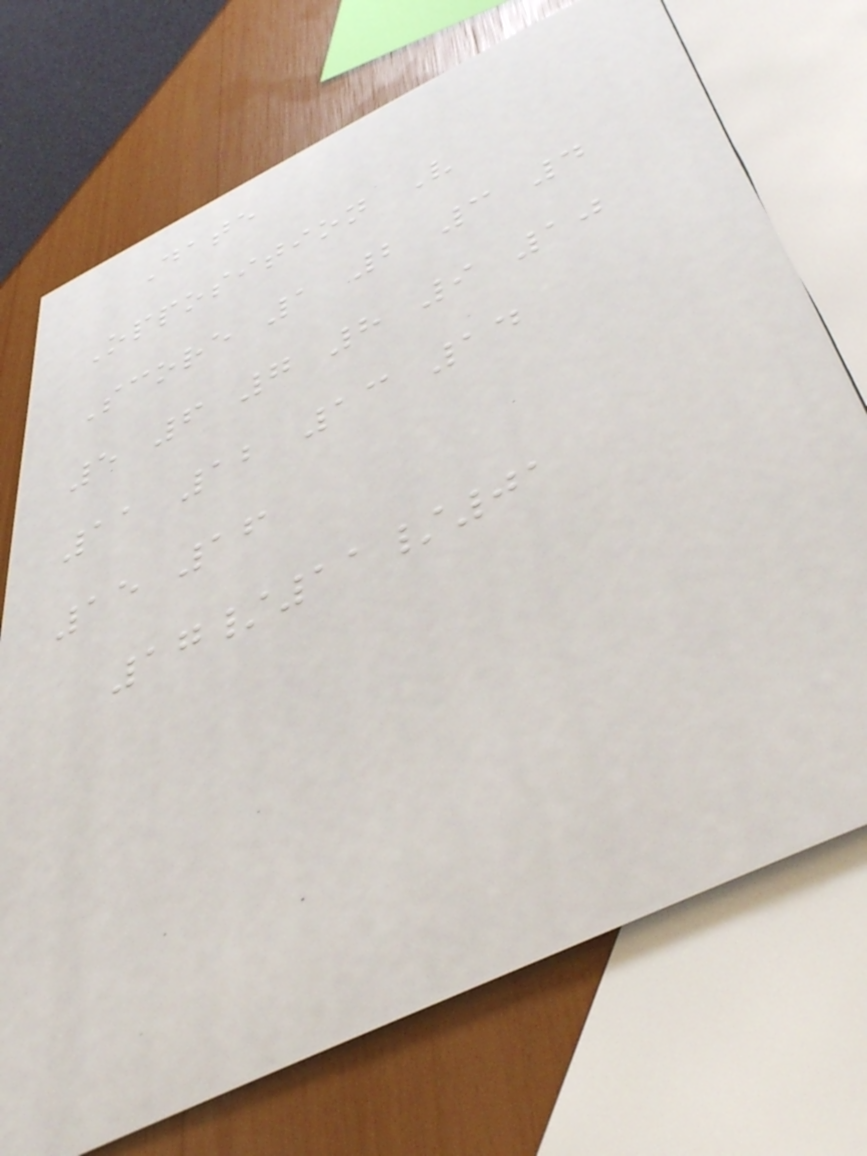Date
Opposition V
Score 1 2 3 4
5 6 7 8 9 10
11 12 13 14
15 16
17/11/01
